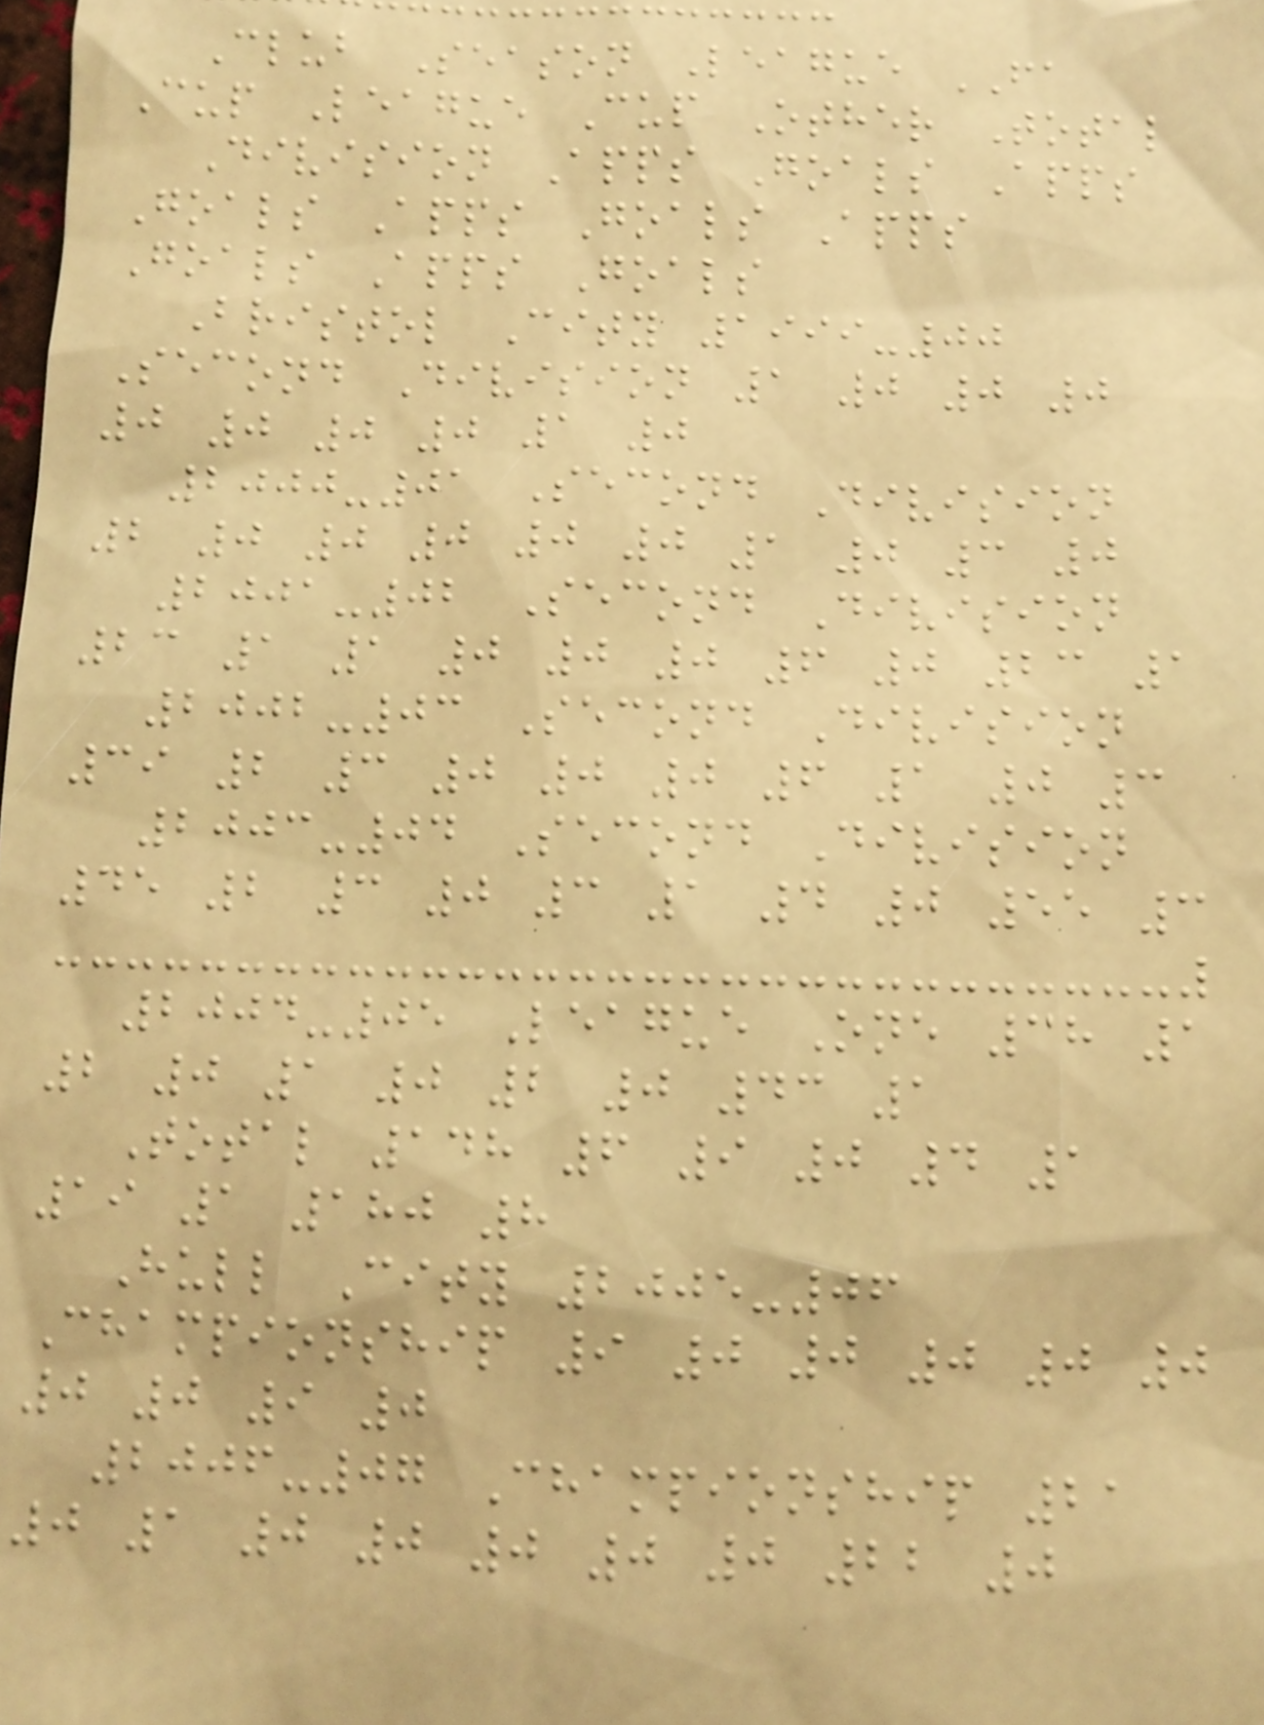Club Season League FA
Cup League Cup Other Total
Division Apps Goals Apps
Goals Apps Goals Apps
Goals Apps Goals
Bristol City 1999-00
Second Division 1 0 0 0
0 0 0 0 1 0
2000-01 Second Division
2 0 0 0 0 0 1 0 3 0
2001-02 Second Division
23 1 1 0 0 0 6 0 23 1
2002-03 Second Division
39 2 3 0 0 0 6 1 0 3
2003-04 Second Division
45 2 3 0 3 1 4 0 55 3
2004-05 League One 38 1
2 0 1 0 2 0 43 1
Total 148 6 9 0 4 1
19 1 180 8
Hull City 2005-06
Championship 9 0 0 0 0 0
0 0 9 0
2006-07 Championship 21
0 1 0 0 0 0 0 22 0
